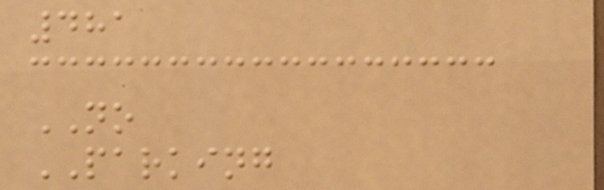481
NO
PARKING
